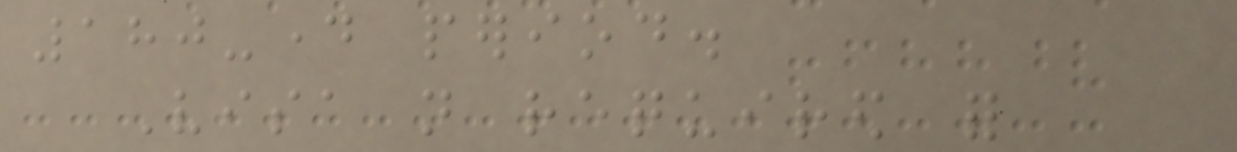180-day period.
Visa not required for
